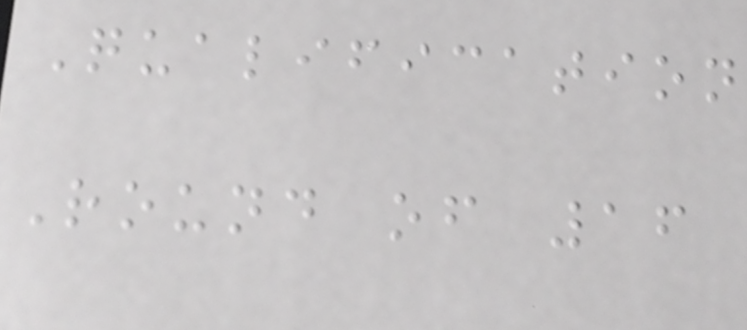Qualification
Round of 16
